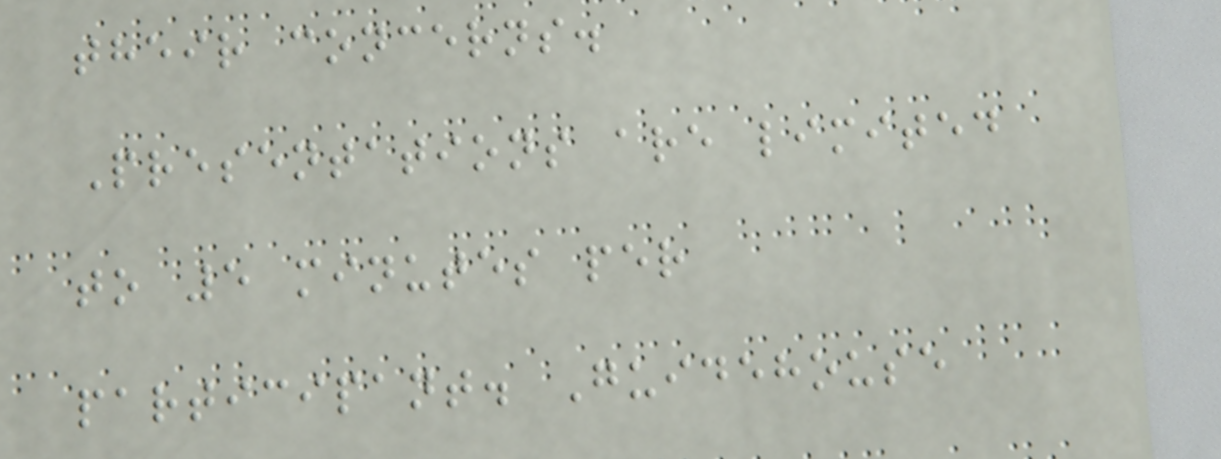their concerns.
Presentations are limited
to 5 minutes per
participant. Guidehouse
